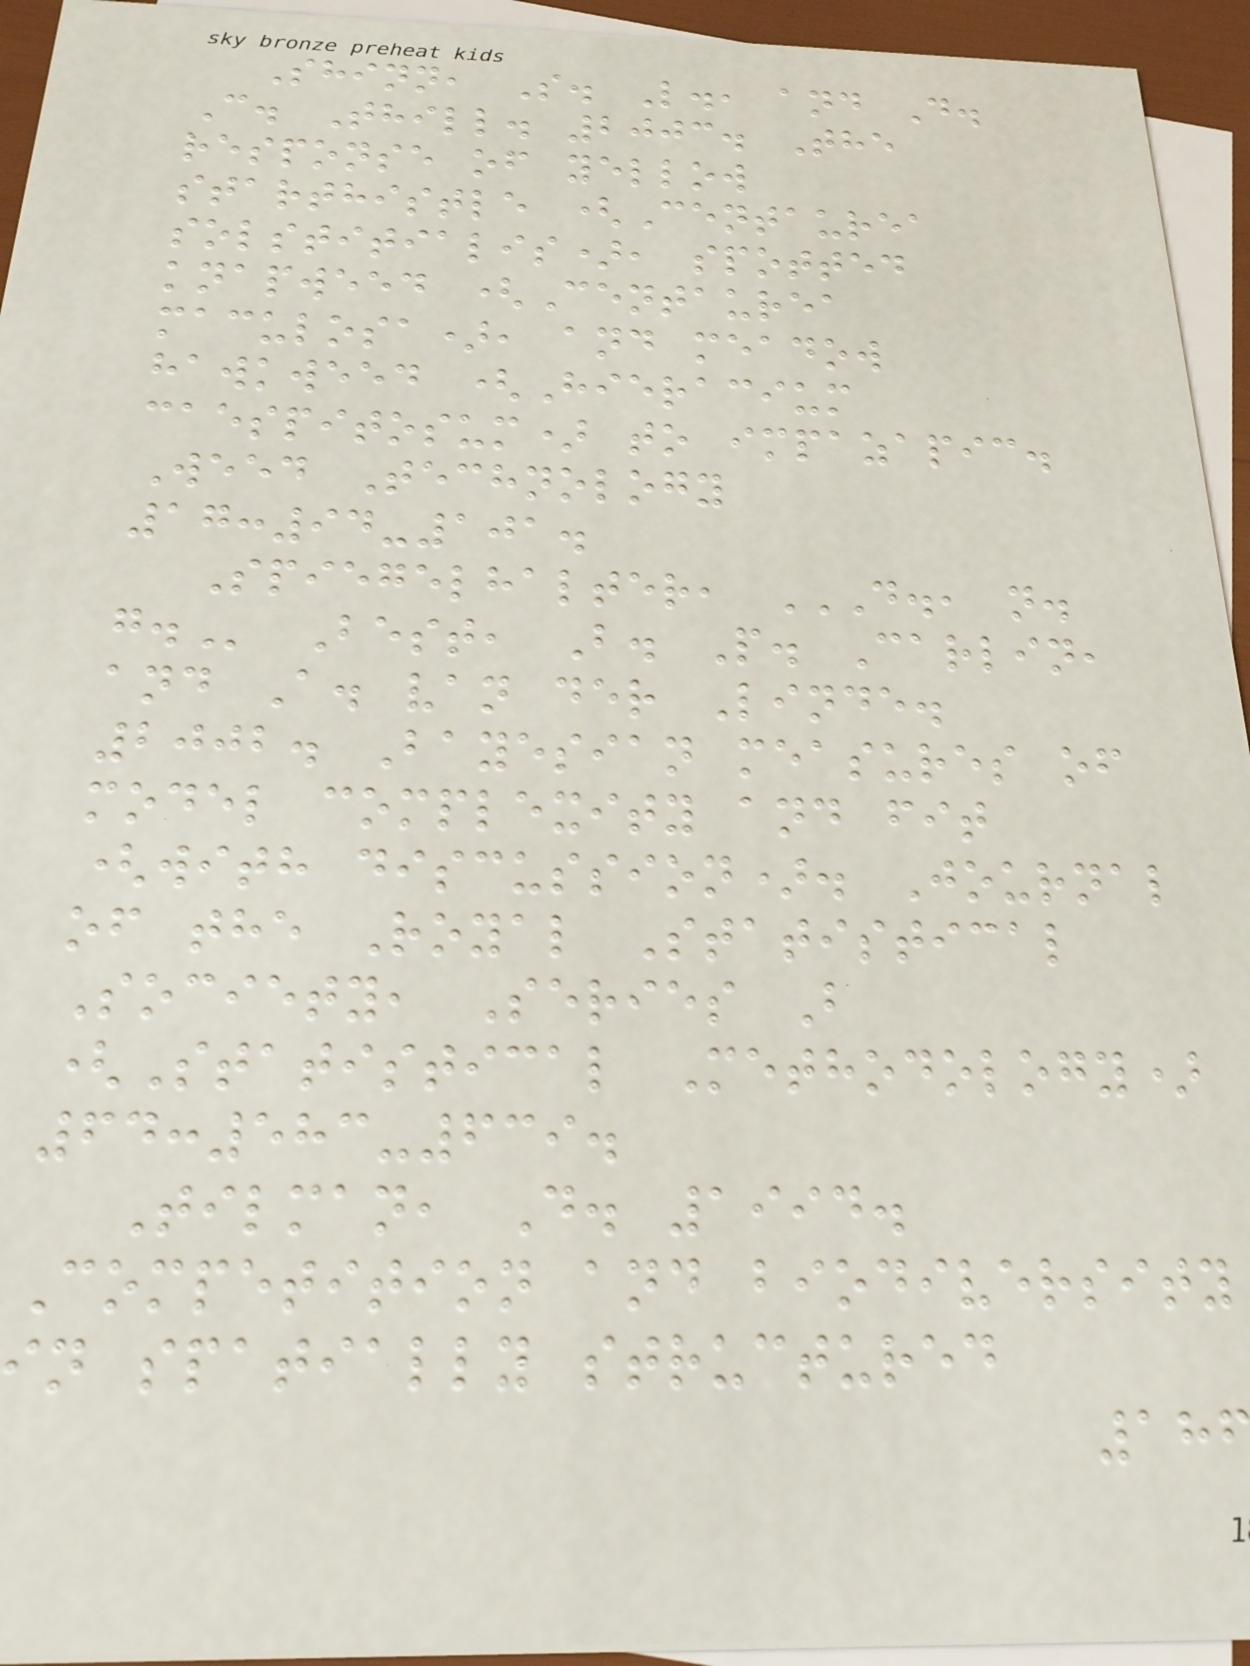Shinn, S. L., and D.
C. Thill. 2003. The
response of yellow
starthistle (Centaurea
solstitialis), spotted
knapweed (Centaurea
maculosa), and meadow
hawkweed (Hieracium
caespitosum) to impazapic.
Weed Technology
17:94-101.
Spiegelhalter, D., N.
Best, B. P. Carlin,
and A. van der Linde.
2002. Bayesian measures of
model complexity and fit
(with discussion). Journal
of the Royal Statistical
Society, Series B
(Statistical Methodology)
64:583-639.
Tilman, D. 1994.
Competition and biodiversity
n spatially structured
